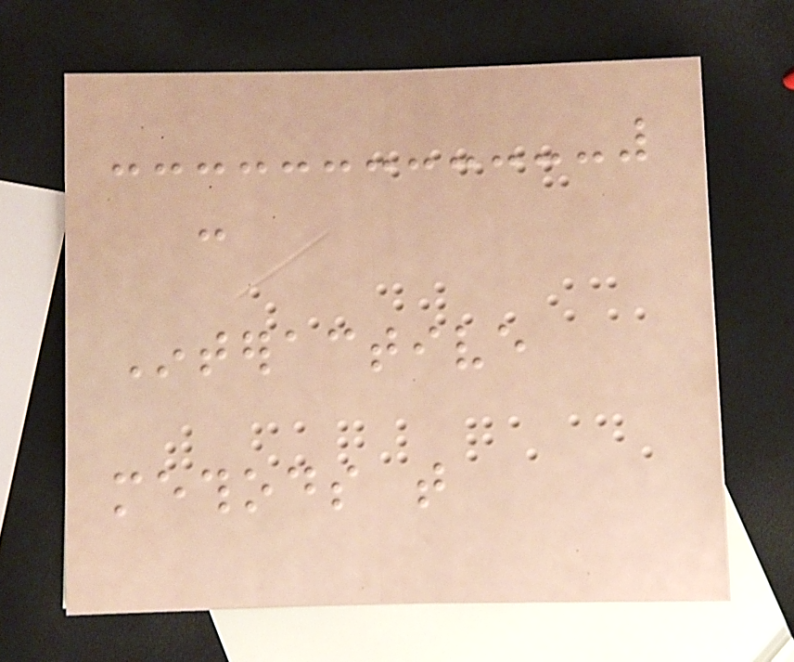-
Interactive
methods that
